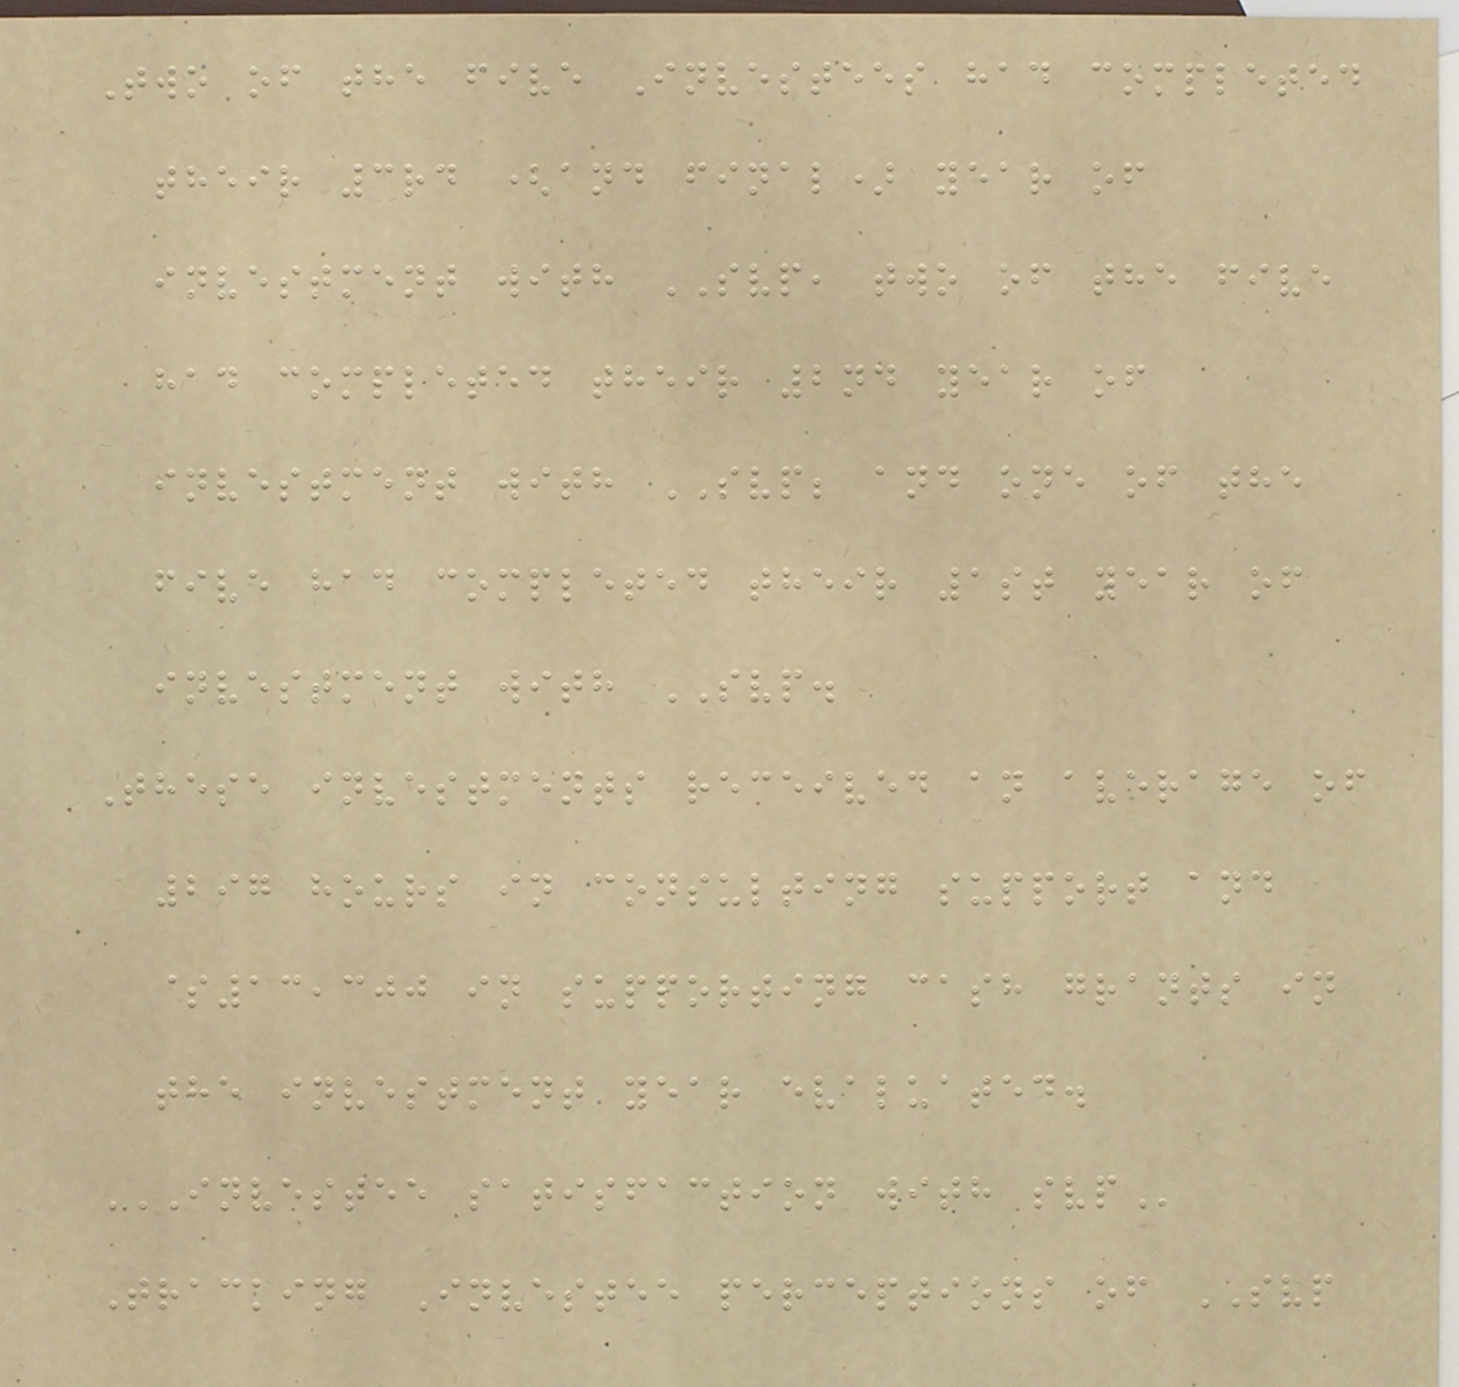Two of the five Investees had completed
their 3rd (and final) year of
investment with SVP, two of the five
had completed their 2nd year of
investment with SVP; and one of the
five had completed their 1st year of
investment with SVP.
These investments received an average of
297 hours in consulting support and
$13,300 in supporting cash grants in
the investment year evaluated.
INVESTEE SATISFACTION WITH SVP
Tracking Investee perceptions of SVP
